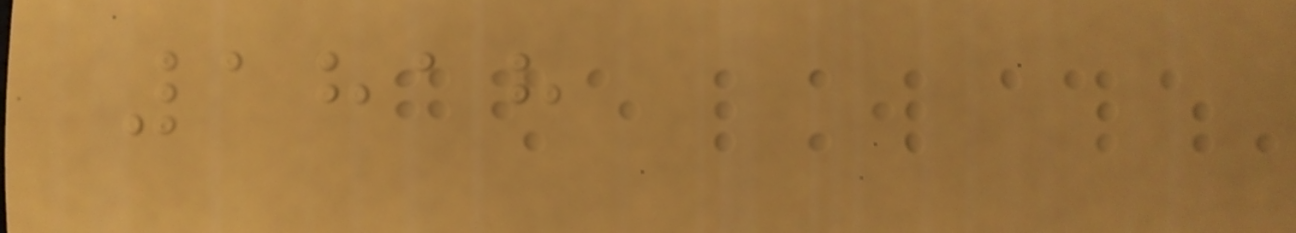1818
